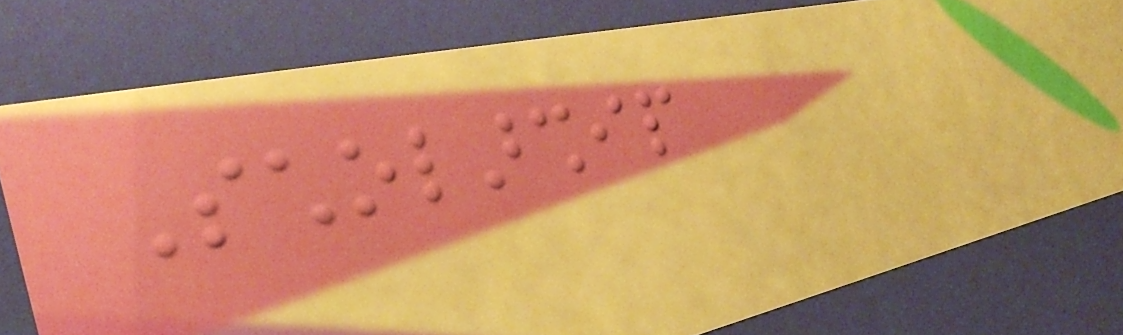Scholarship
